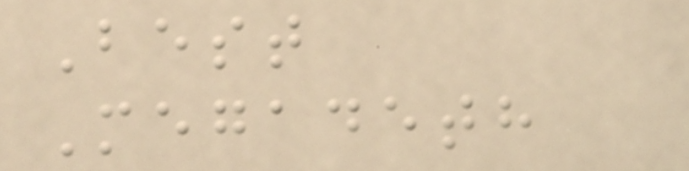Best
Megadeth
